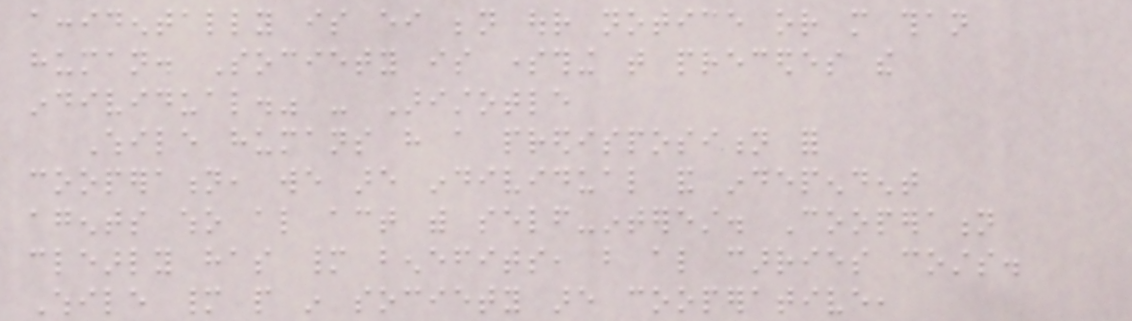accidentally is either beneath our notice or more than
human. Society is something that precedes the
individual." - Aristotle
While humans have a predisposition for
cooperation, we are individual and independent
agents who also act with self-interest. Cooperation
clearly has many benefits, but also carries costs.
While many people in society are cooperative,
